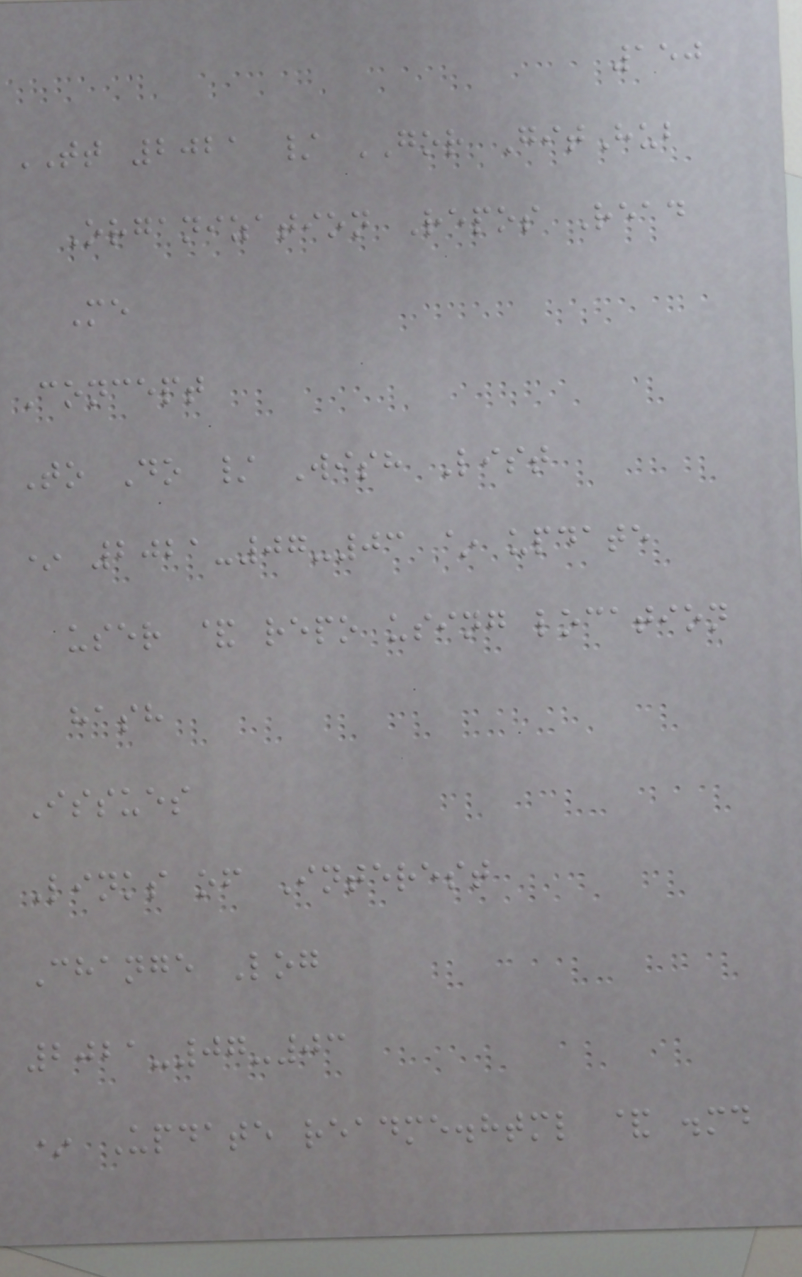150
TT 2021 / GOR GitHub
Organization Repos Read
Me
Concept
To Do / Wish List
* 2021-07-03 ~ update
user & repo using location
hash
Issues
Links of Interest
Change Log
2021-07-03
* Update readme.html & .md
